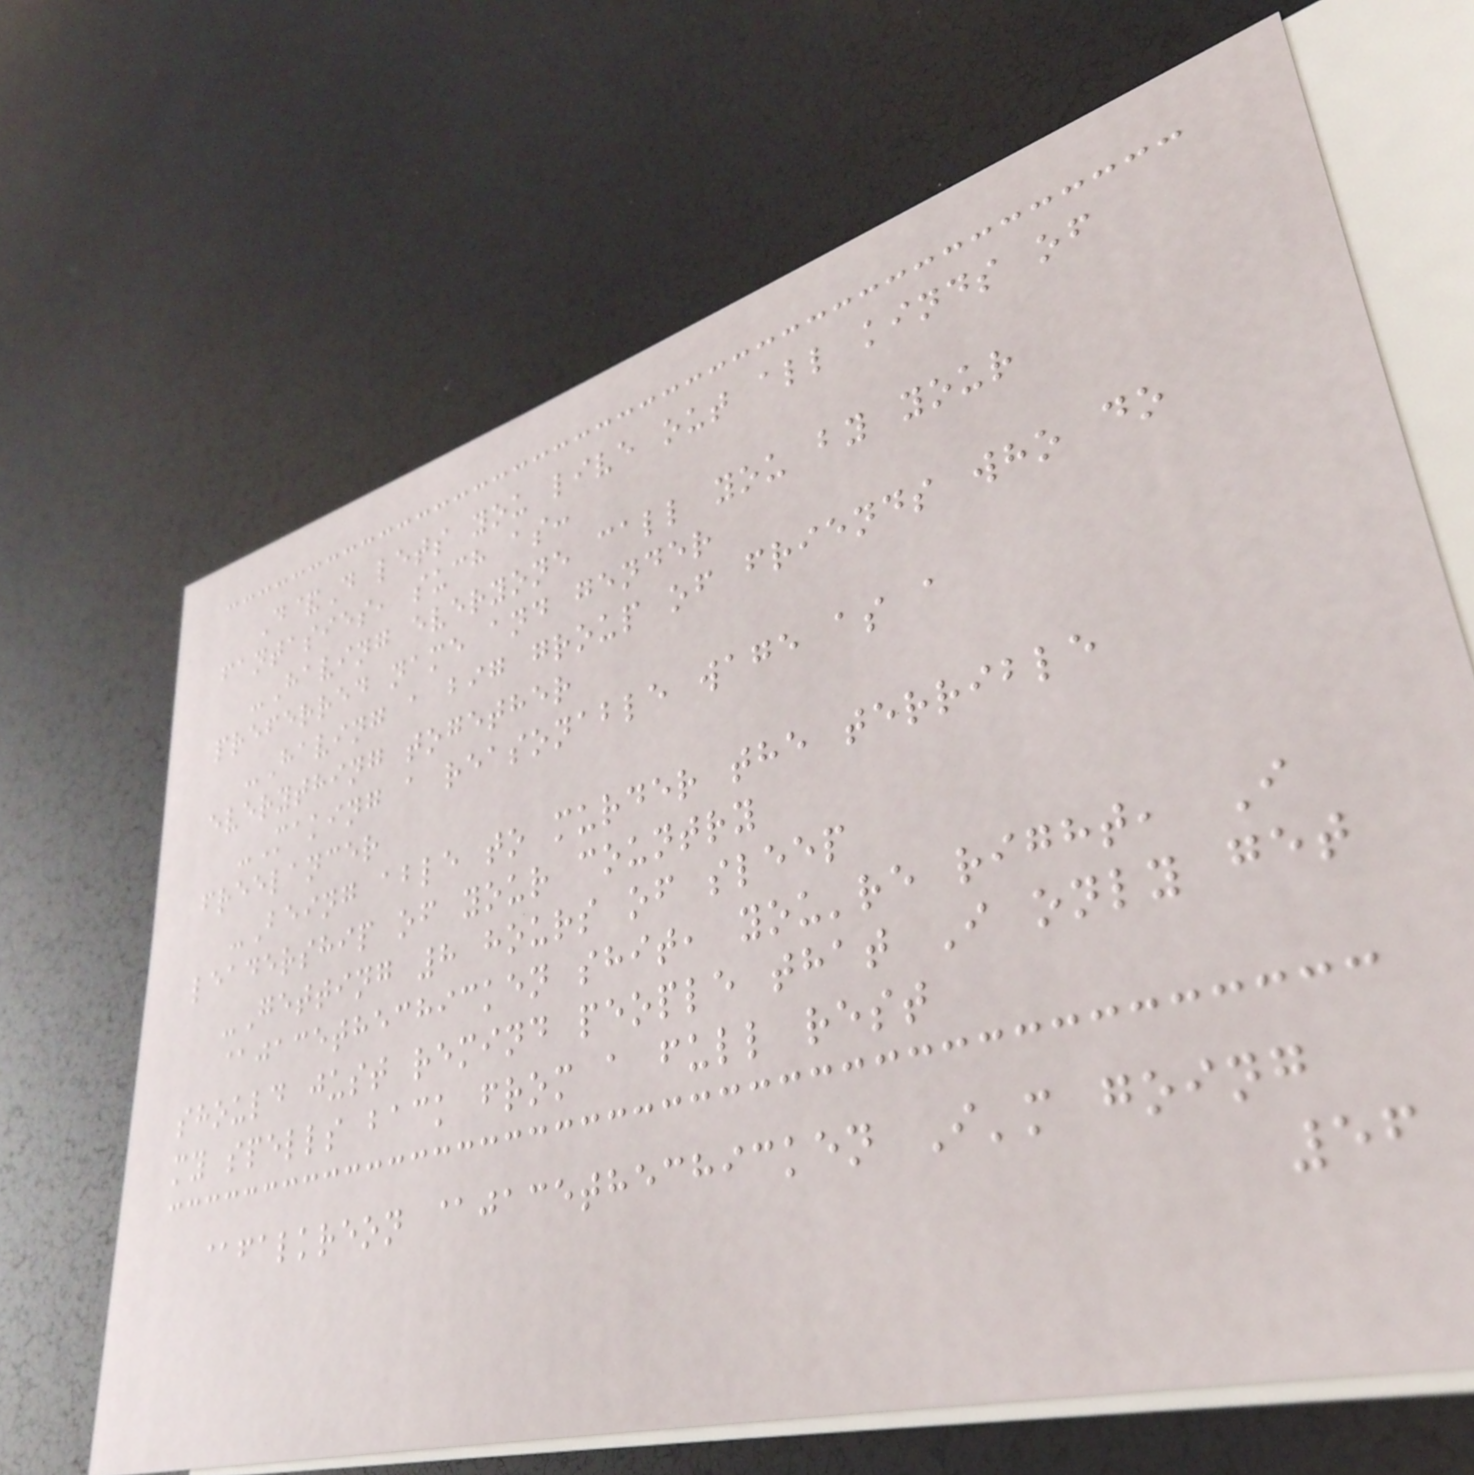D&D lets you live out all kinds of
fantasies, such as:
-Having everyone call you by your
preferred name and gender
-Having a big group of friends who do
everything together
-Making a reasonable wage as a
freelancer
-Being able to murder the terrible
leadership of your country
-Getting 8 hours of sleep
@jacethechicken shit, you're right, I
should just remind people that I only get
my spells back from a full rest
@falkreon @jacethechicken I'm going
56
